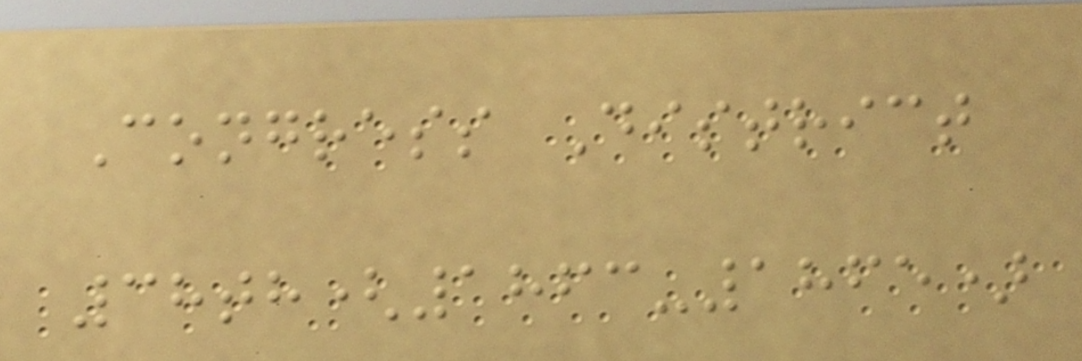Congress District
38th(1863-1865)
